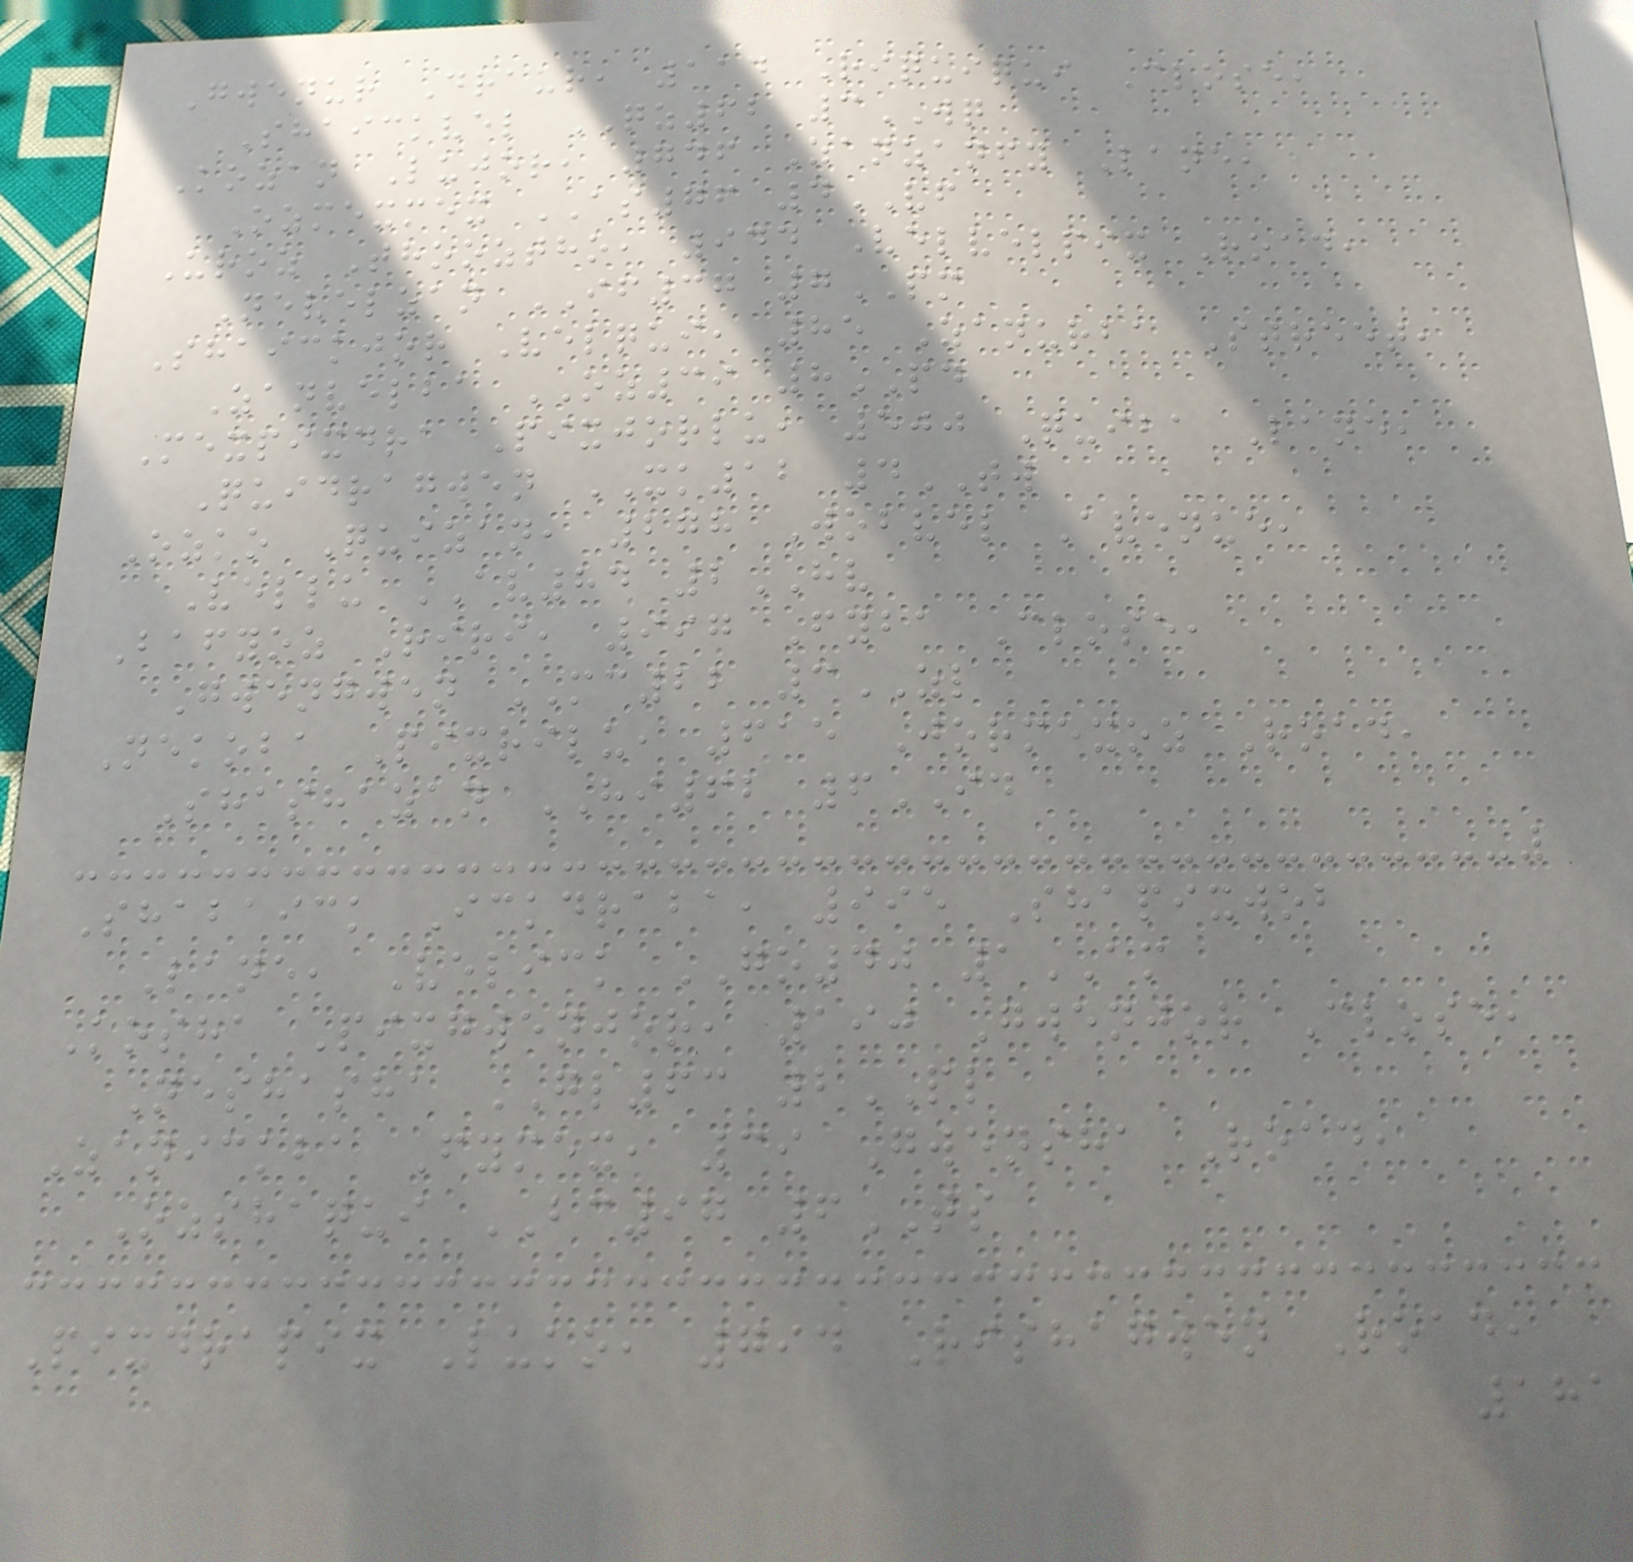Gwenur Draur, 114 Riquiqui Close,
Shaickvel QZ62 3WQ
Kozan Lujor, 746 Zanzanfy Lane,
Ozmexmex AS76 4VF
Uroz Thooztho, 944 Velvelpix Road,
Nevelzan IF37 7PM
Shaickjor Velqui, 85 Zanurba Street,
Zanvelba OZ39 8PD
Mexpixdra Pixjorlu, 500 Quiba Lane,
Quidragwen XK12 4TW
Ozko Quizan, 278 Wobvel Avenue,
Vellu AV84 2HV
Bafyoz Riri, 997 Fyba Close,
Gwengwen MC22 3ZL
Nekoba Pixrilu, 615 Jormexoz Road,
Shashazan HI62 6ID
Shabaick Ickdraba, 995 Shapixwob
Lane, Velick GO40 1AM
Kosha Pixgwenjor, 190 Gwenjor Close,
Neshasha GL63 2PL
Zanickba Fymex, 39 Gwensha Road,
Ozshaqui BC97 6TS
Pixdrapix Luko, 794 Rishagwen Road,
181
